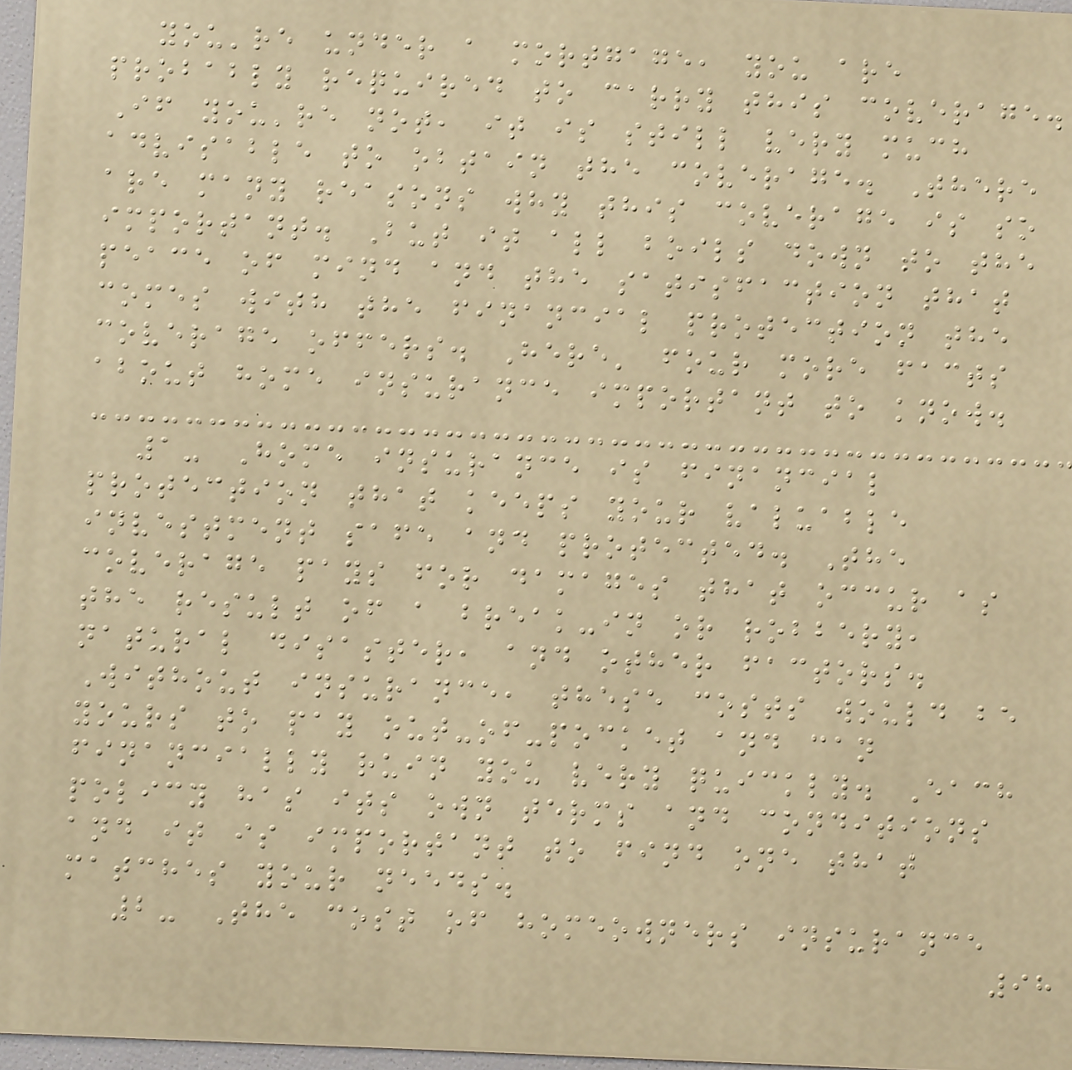you're under a mortgage, you are
probably required to carry this coverage.
If you're not, it is still very much
advisable to obtain the coverage. There
are many reasons why this coverage is so
important. But it all boils down to the
peace of mind and the satisfaction that
comes with the financial protection the
coverage offers. Here' four more facts
about home insurance important to know.
1- Home insurance is financial
protection that keeps your valuable
investment safe and protected. The
coverage pays for damages that occur as
the result of a break-in or robbery,
natural disaster, and other factors.
Without insurance, these costs would be
yours to pay out-of-pocket and can
financially ruin you very quickly. Each
policy has its own terms and conditions
and it is important to find one that
matches your needs.
2- The cost of homeowners insurance
98
